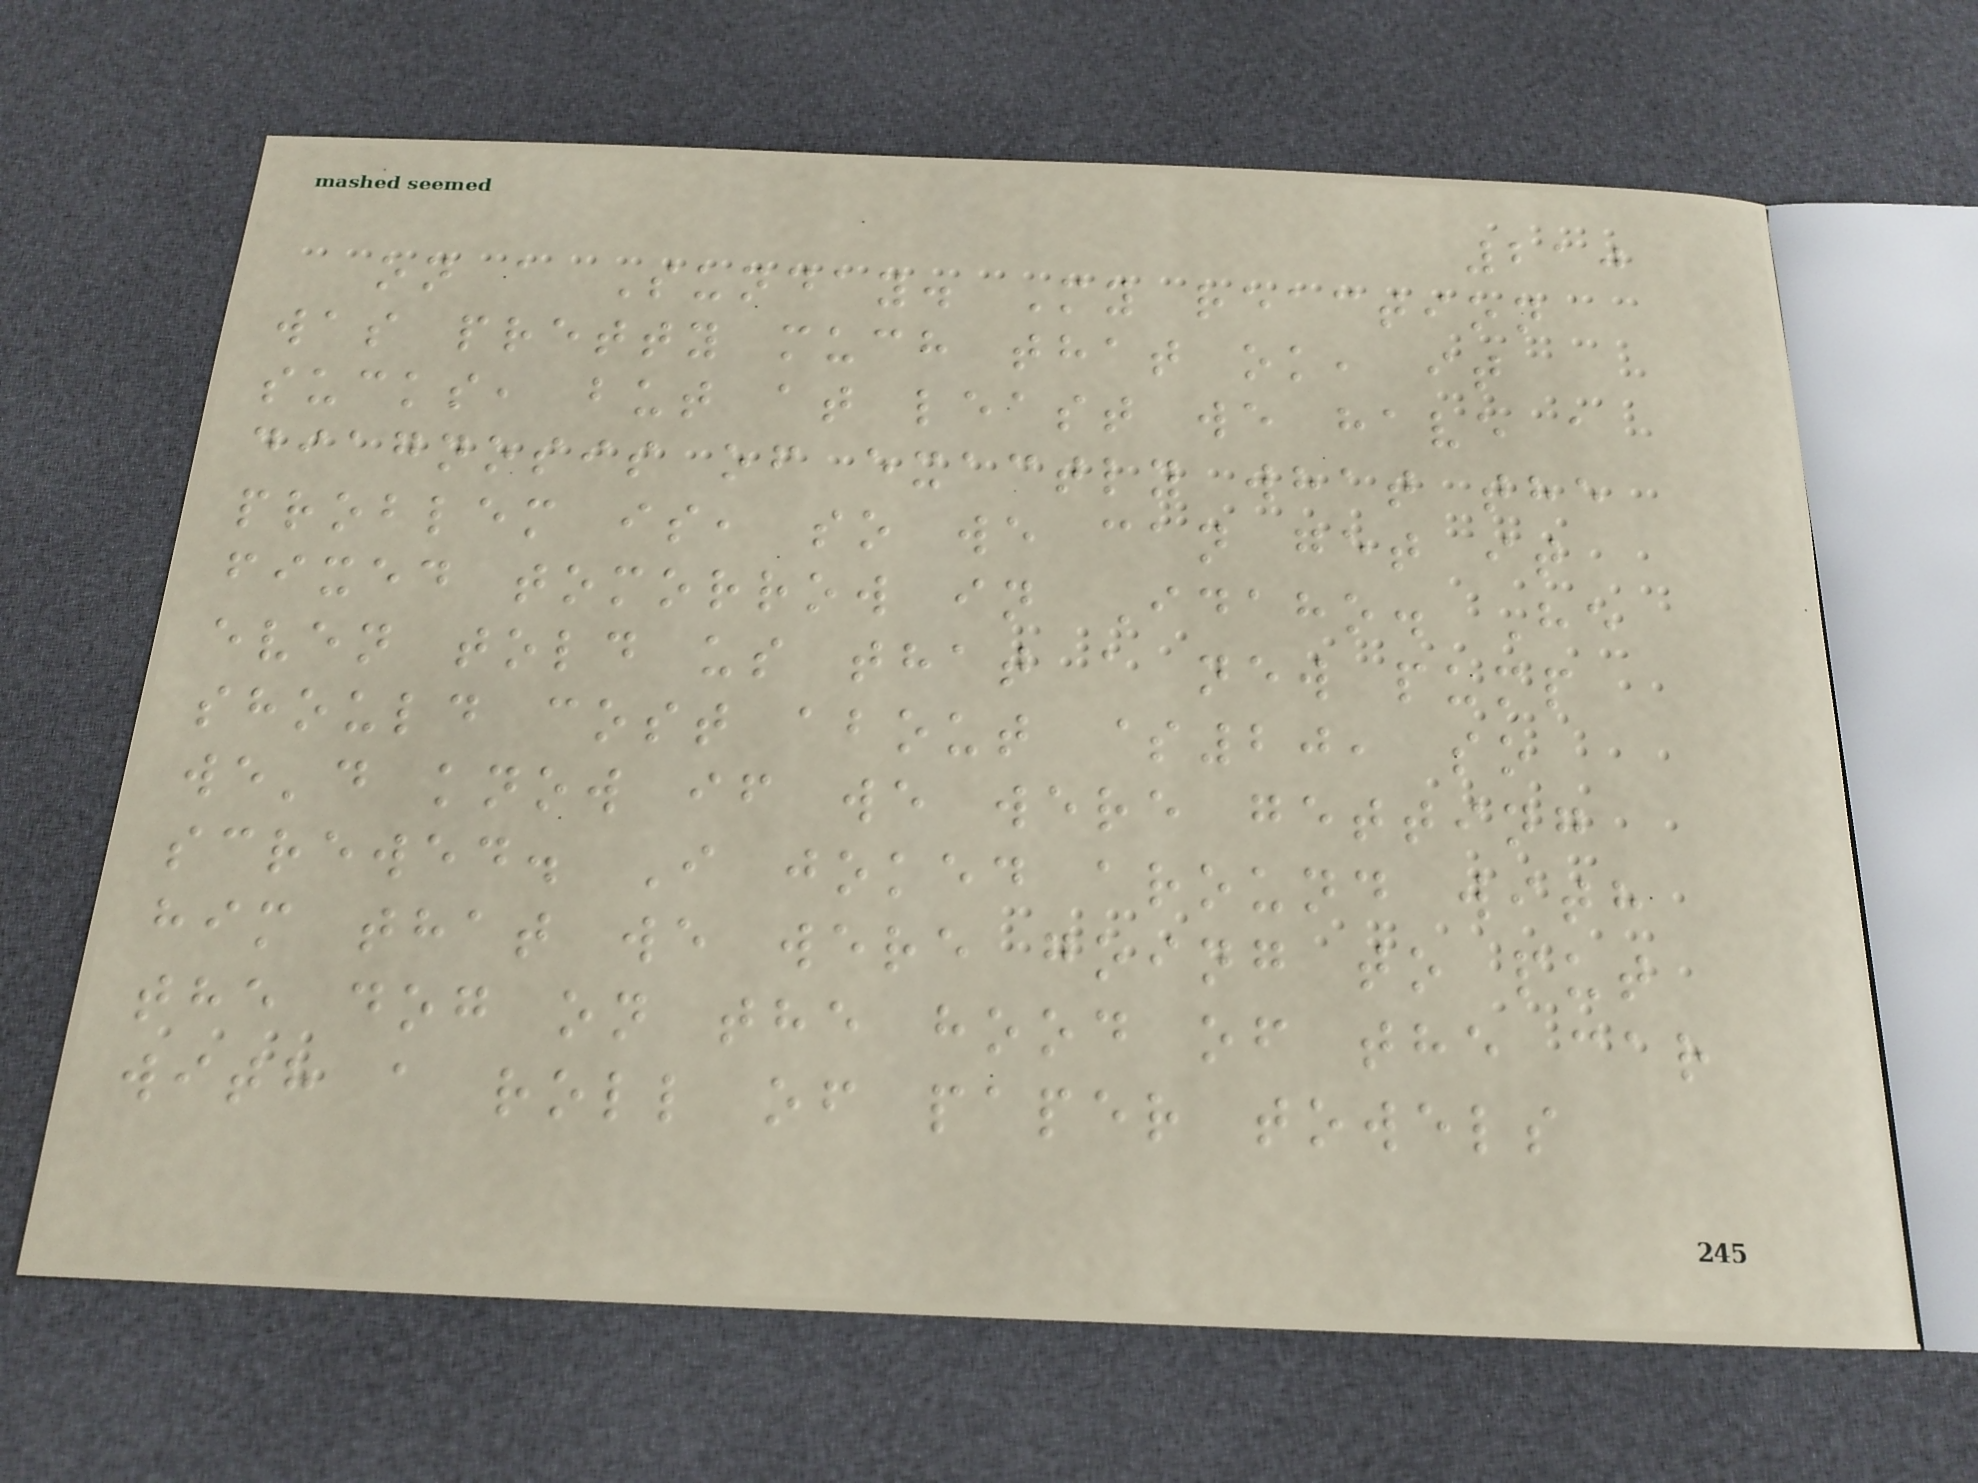210
on a Sunday. My reaction
was pretty much that ok, it
sucks, but at least we have a
diagnosis of exactly what the
problem is, so we can get it
fixed tomorrow in Idaho. He
even told us that a new pump
should cost about $20, so
we'd know if we were getting
screwed. I joked around with
him that we were going to put
the dog on the hood of the car
with a roll of paper towels
